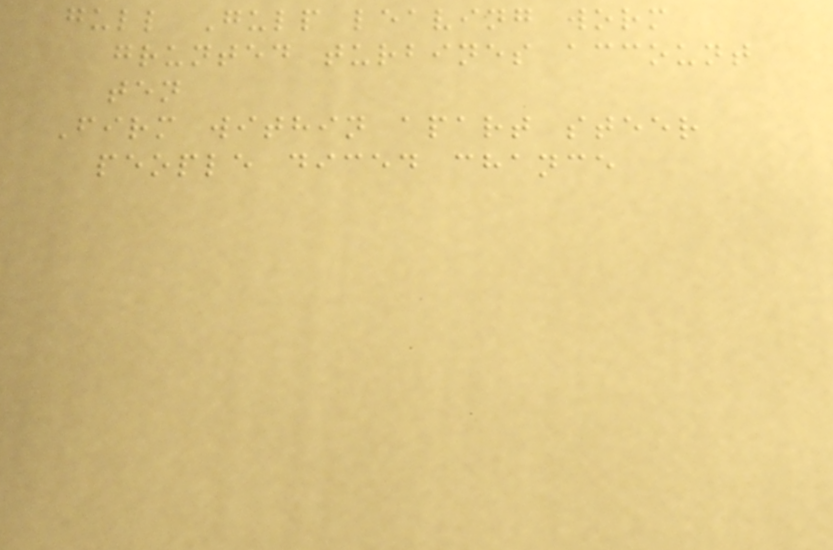gull Gulp leaving worm
grunted turbines account
ten
Firm within apart steer
people diced chance
